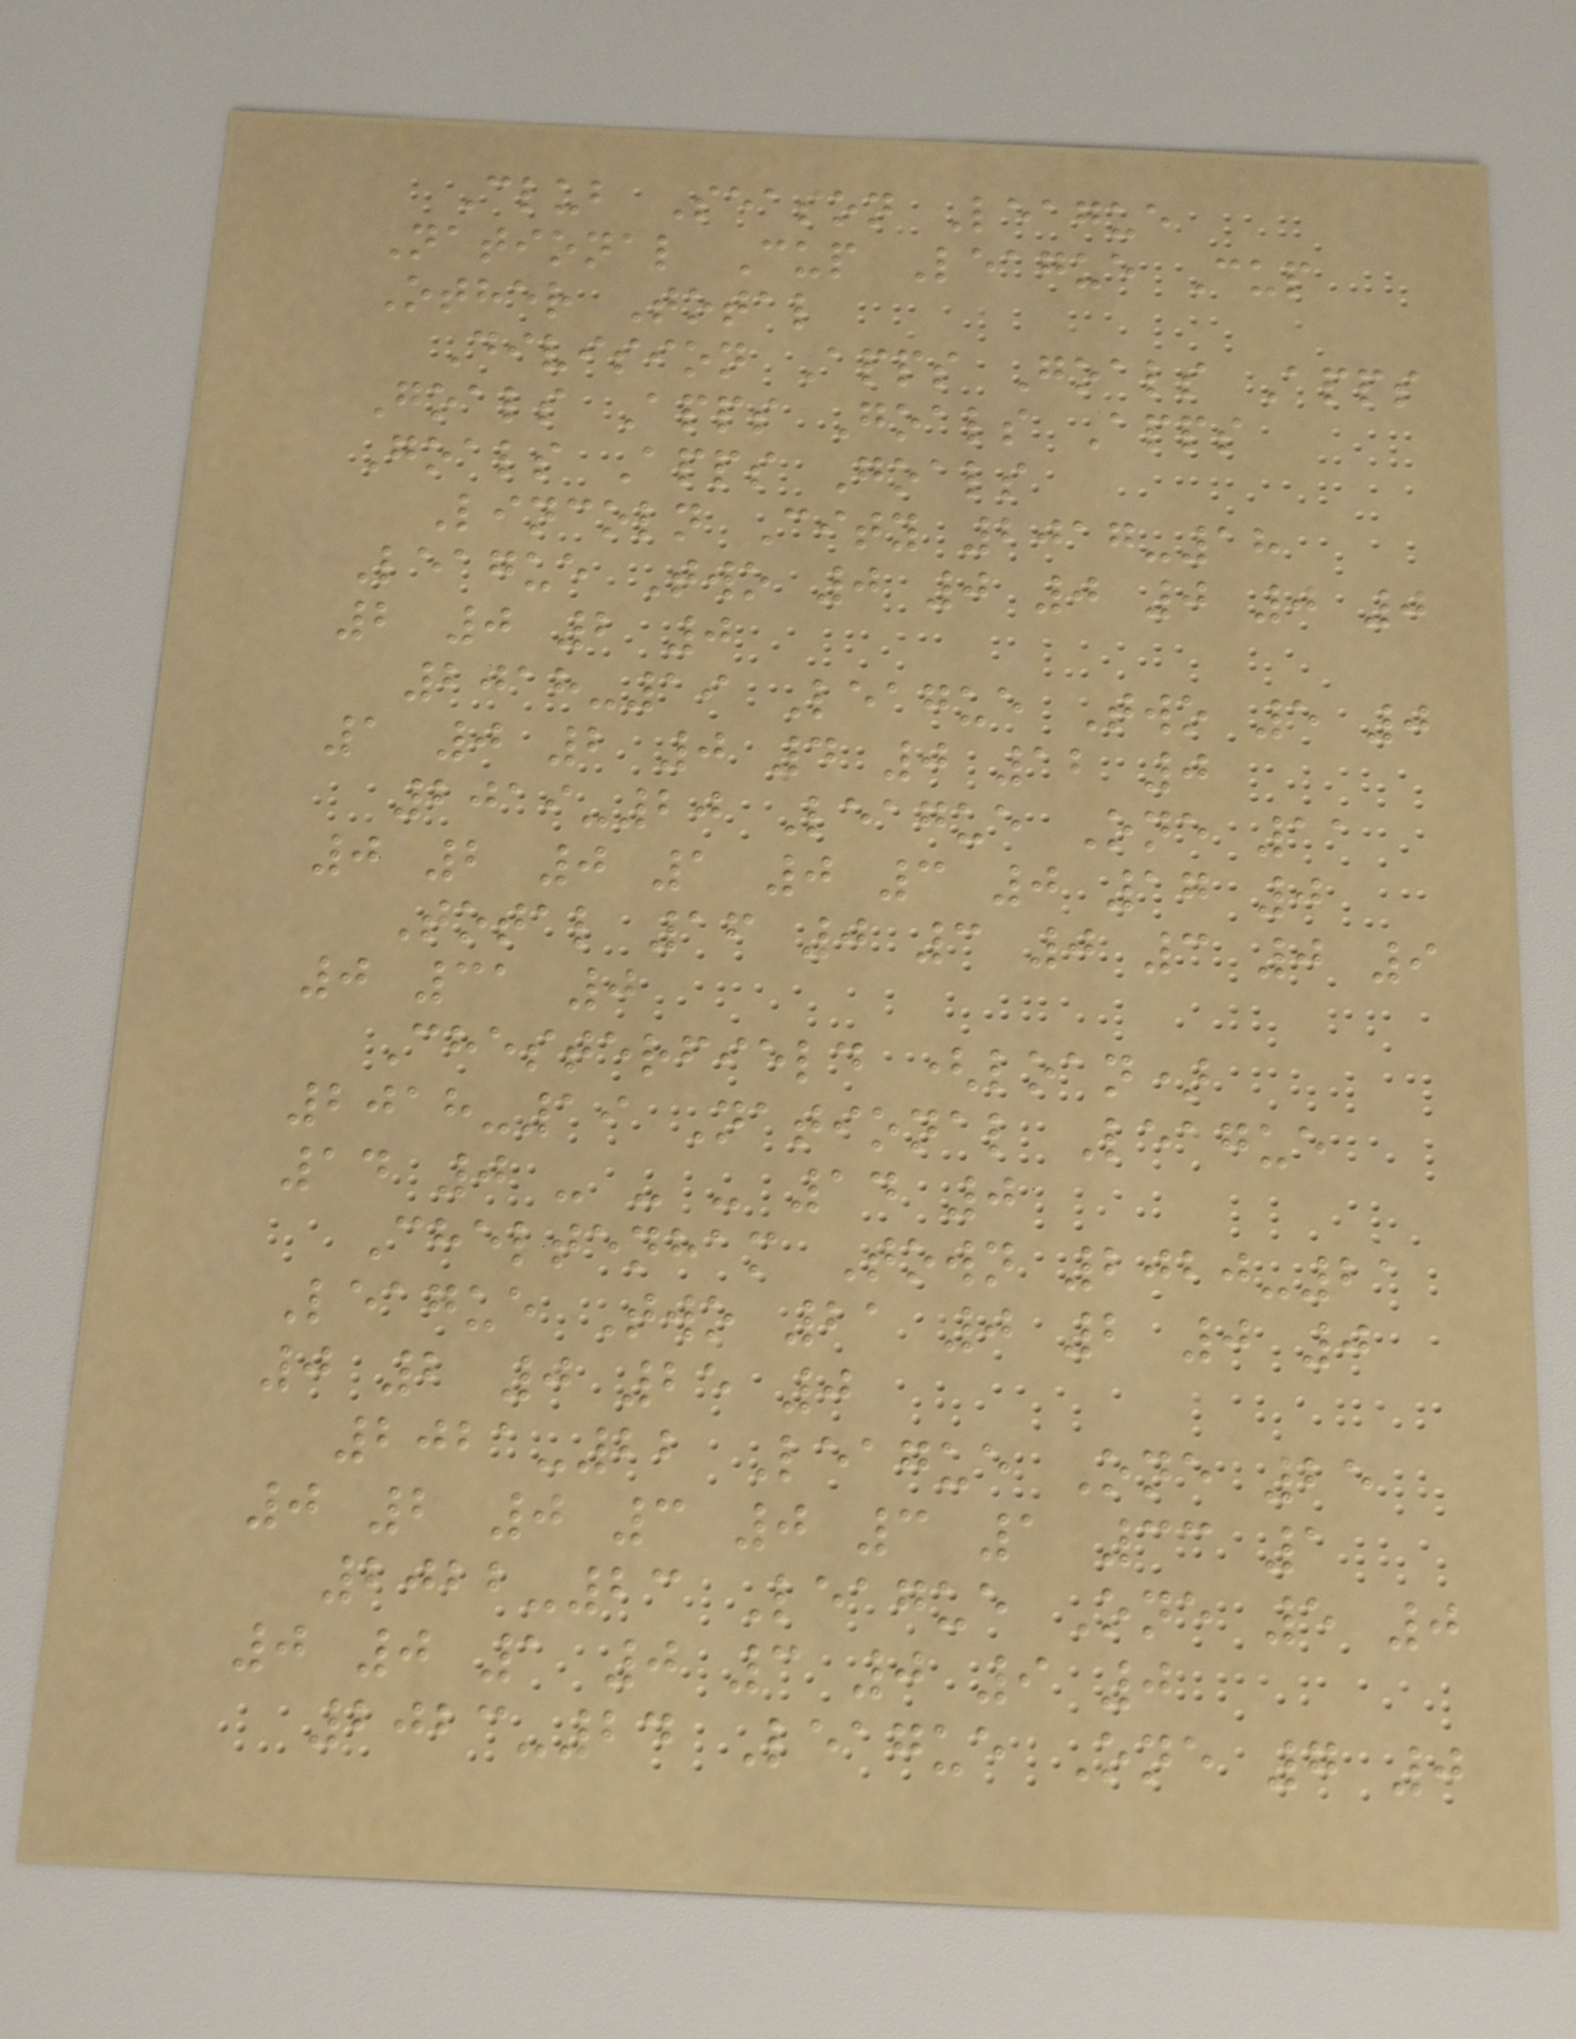Club Season League
National Cup League Cup
Other Total
Division Apps Goals Apps
Goals Apps Goals Apps
Goals Apps Goals
Lincoln City 2017-18
League Two 0 0 0 0 0 0
2 0 2 0
2018-19 League Two 5 0
1 0 2 0 4 0 12 0
2019-20 League One 11
0 2 0 1 0 3 0 17 0
Total 16 0 3 0 3 0 9
0 31 0
Chesterfield (loan)
2018-19 National League
14 0 - - - 14 0
Cheltenham Town 2020-21
League Two 21 0 2 0 0
0 2 0 25 0
2021-22 League One 25
0 2 0 3 0 3 1 33 1
2022-23 League One 5 0
0 0 1 0 3 0 9 0
2023-24 League One 7 0
